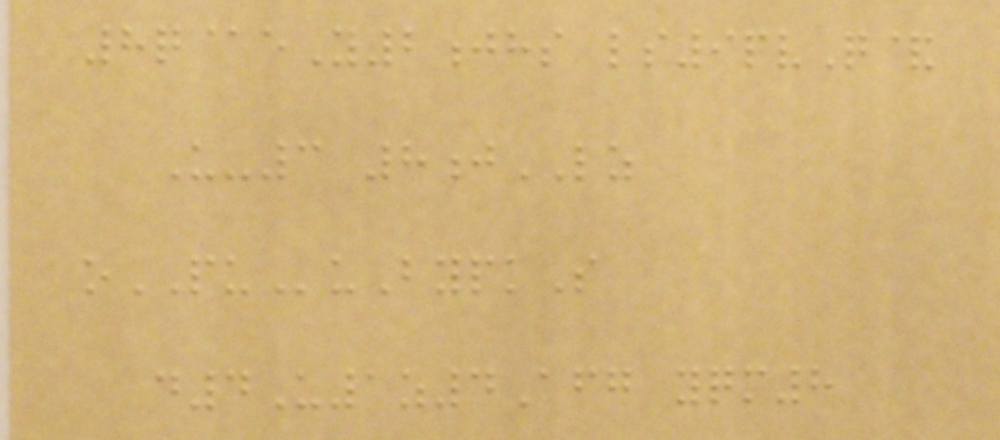8q@eY2jhs ls9pvQ&
U-3 8jLZ
oPUuBypkS
d4U1z4Afg yqm8
